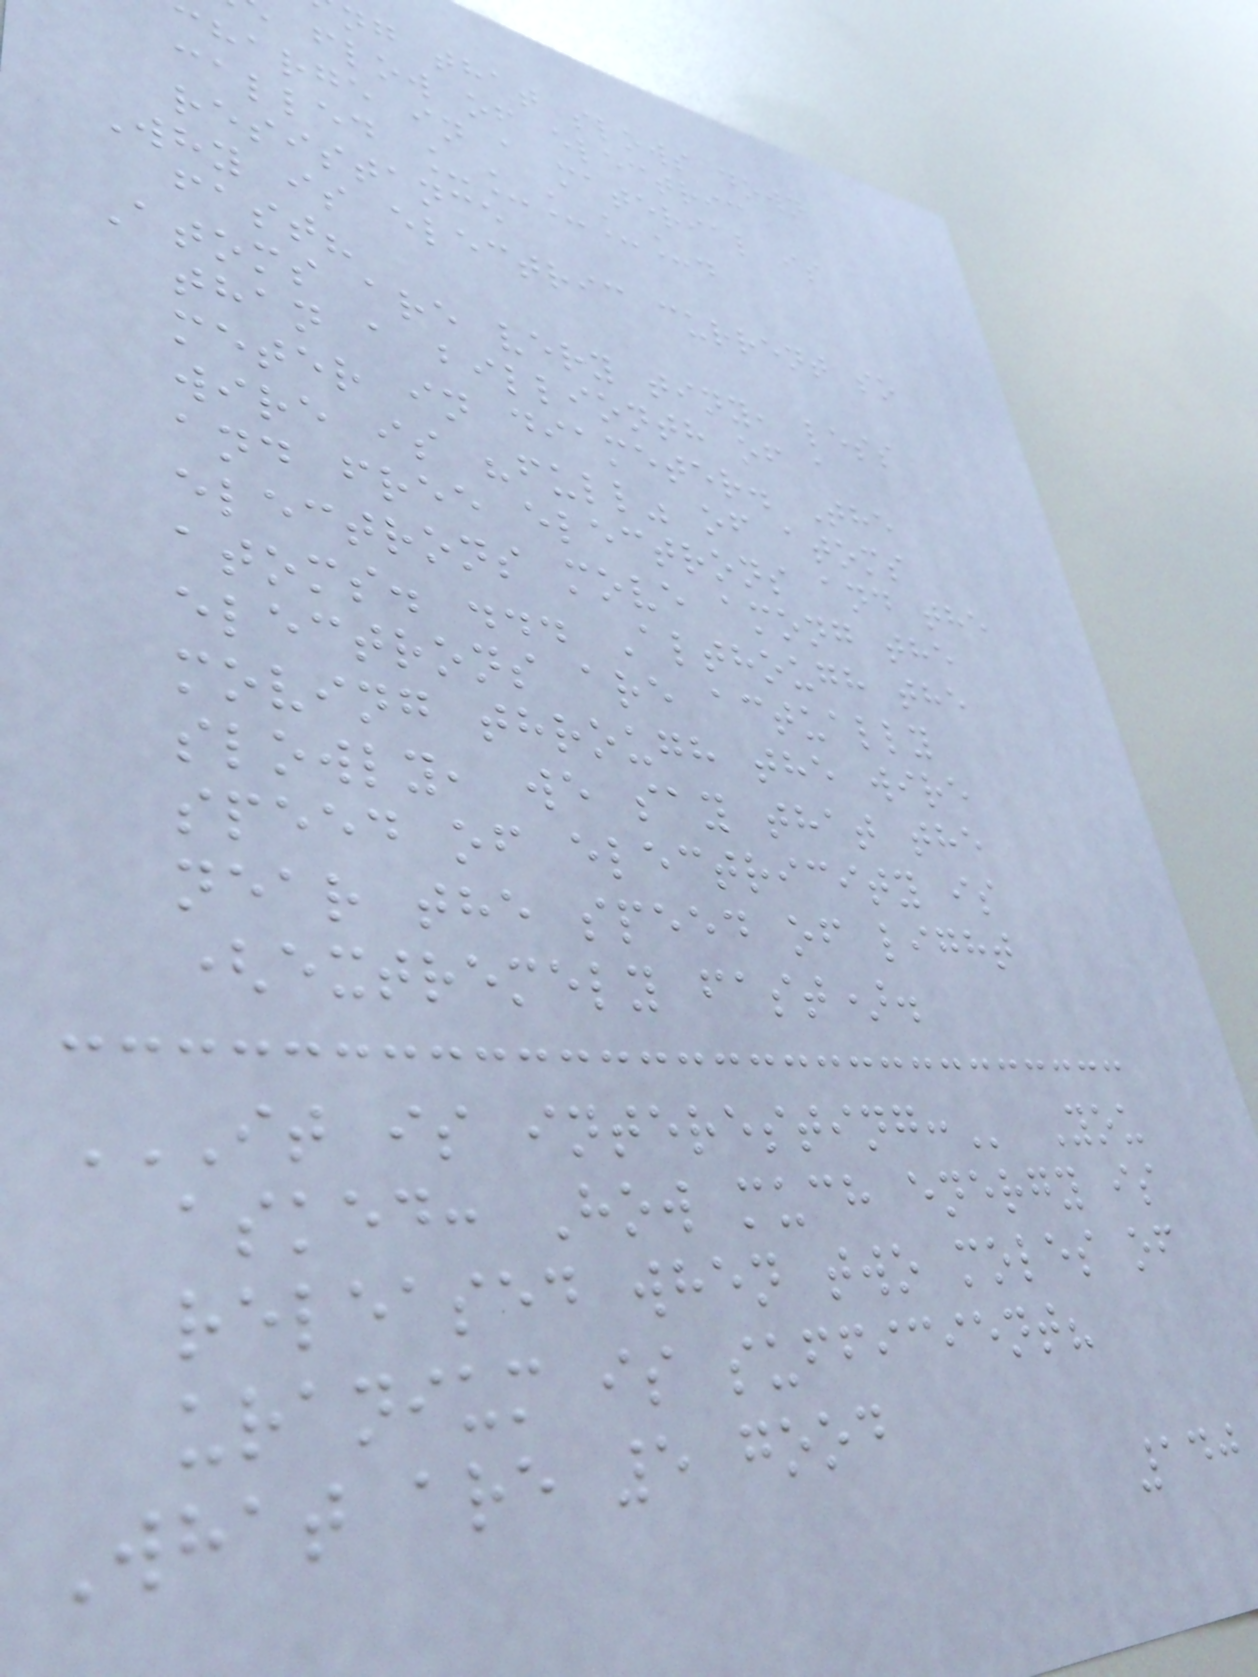ng that slows down
flow of electric
charge in a material is
called _____.
resistance
Why is electric current so
fast?
Atoms are very tiny, less
than a billionth of a
meter in diameter. The
wire is "full" of atoms
and free electrons and the
electrons move among the
atoms. ... Although the
electrons are actually
moving through the wire
slowly, we say that the
speed of electricity is
near the speed of light
(extremely fast).
IT IS INTERESTING: You
asked: How much energy is
released when two moles of
uranium is sufficient?
What are 5 good
140
